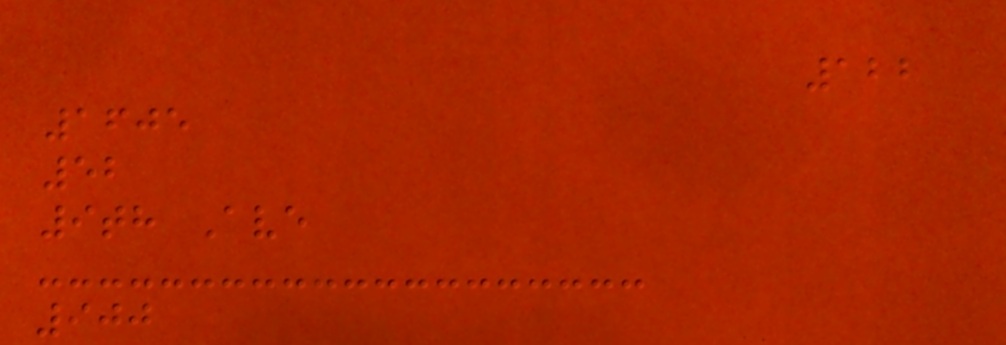122
1605
52
9th Ave
900
